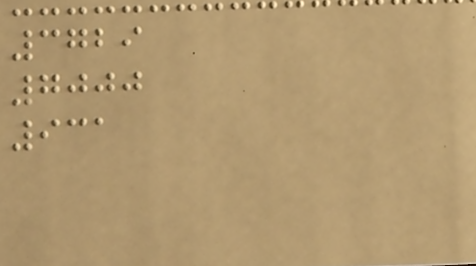3729
7000
931
